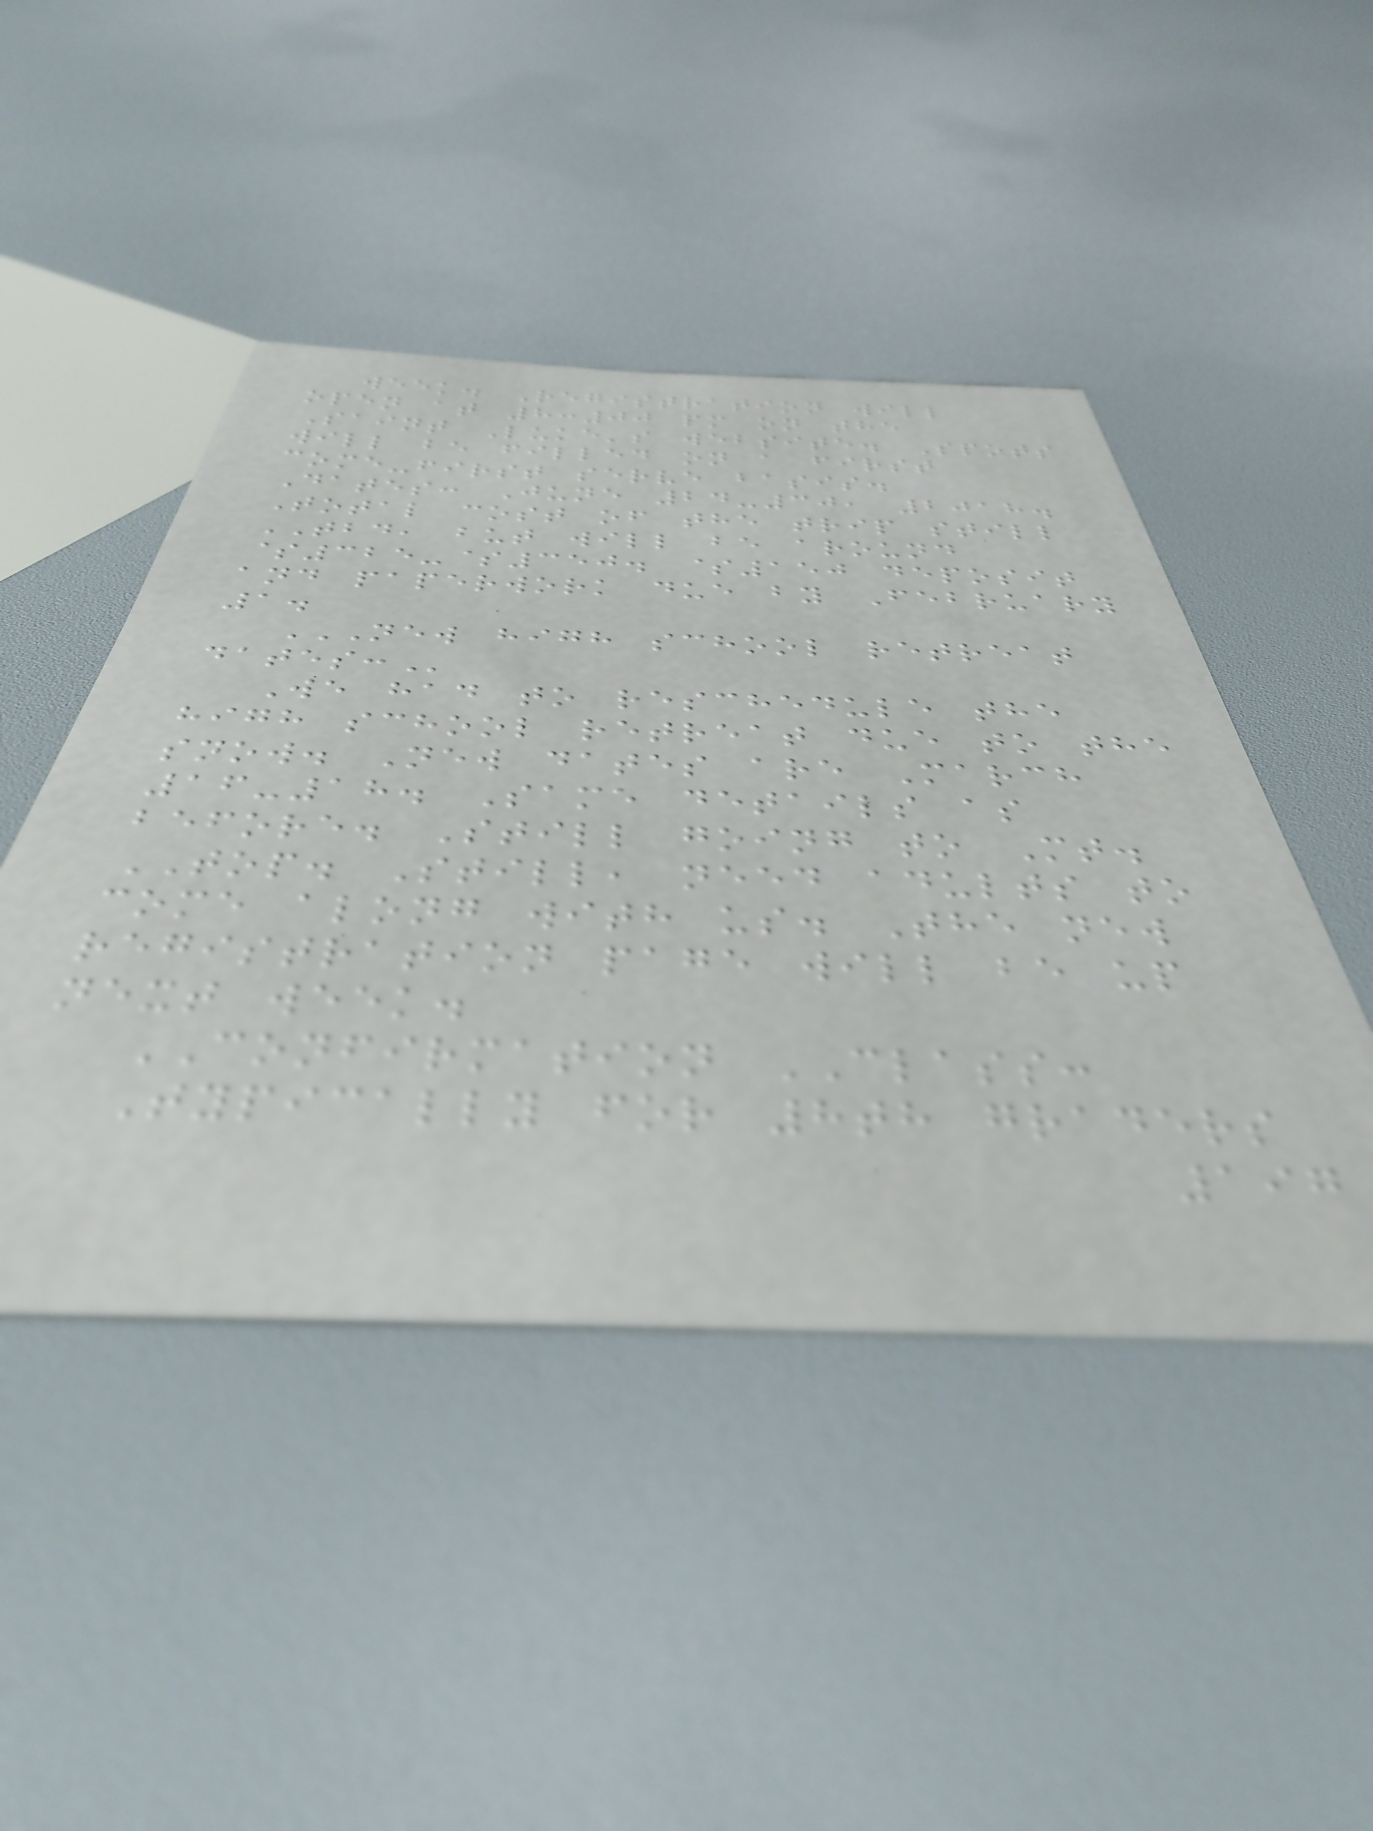week. Registration will
open at 8:00 pm on the
Saint Luke's website. Spots
will be filled on a first
come-first serve basis.
Dates: June 24-30, 2018.
Total cost of the trip still
TBD, but will be around
$325-$350. $150 deposit
and paperwork due by February
1.
NEW HIGH SCHOOL RETREAT
DATES:
We had to reschedule the
high school retreat due to the
snow. New dates are March
16-18. Same details as
before. Still going to Mt.
TOP. Still, need adults to
come along with us. The new
registration page will be up
next week.
CONFIRMATION CLASS:
Typically for 8th graders
197
